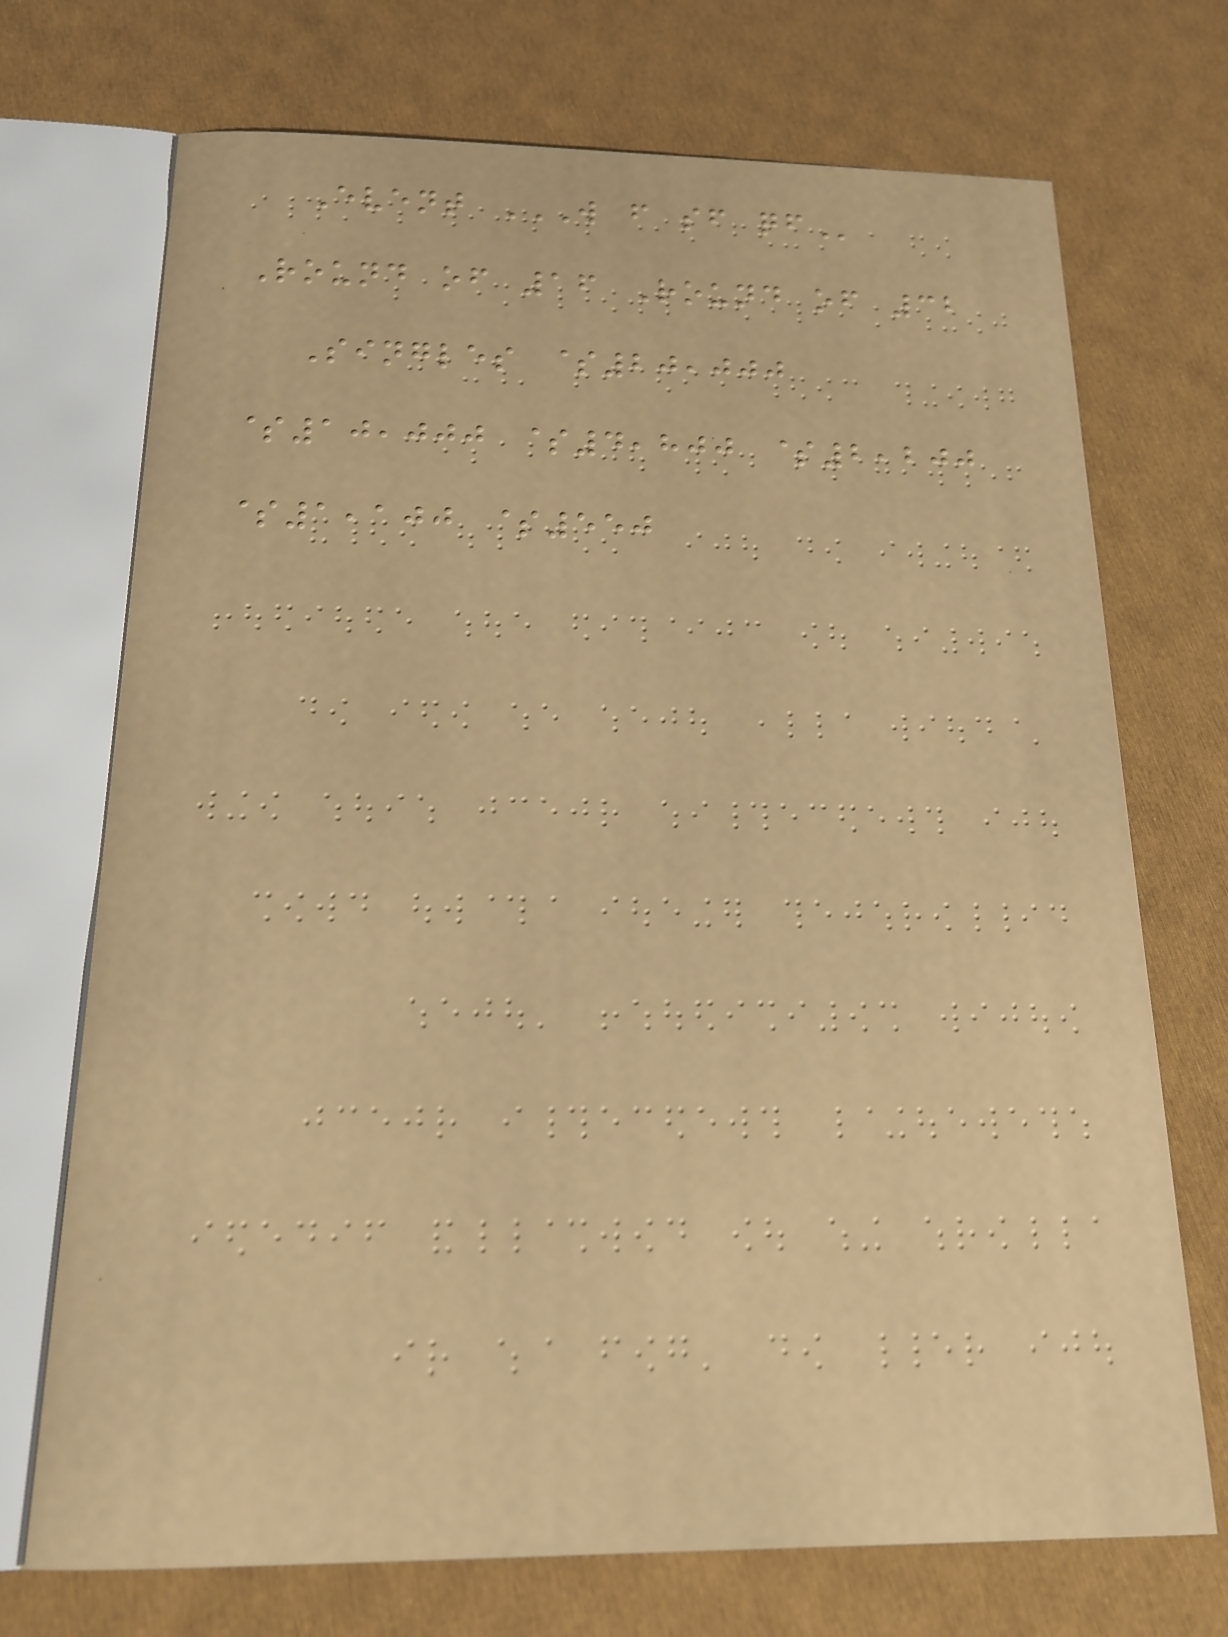Event W F SF QF
Round of 16 Round of 32
Singles $20,000
$10,000 $4,800 $2,200
$1,100 $550
